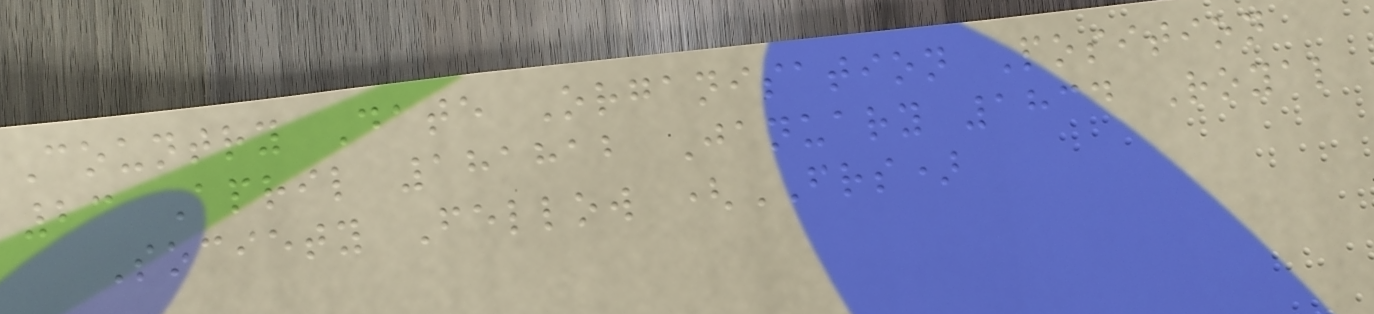Country Date Organisation Position
23 April 181812 January 1834 Royal
Society Fellow (FRS)
